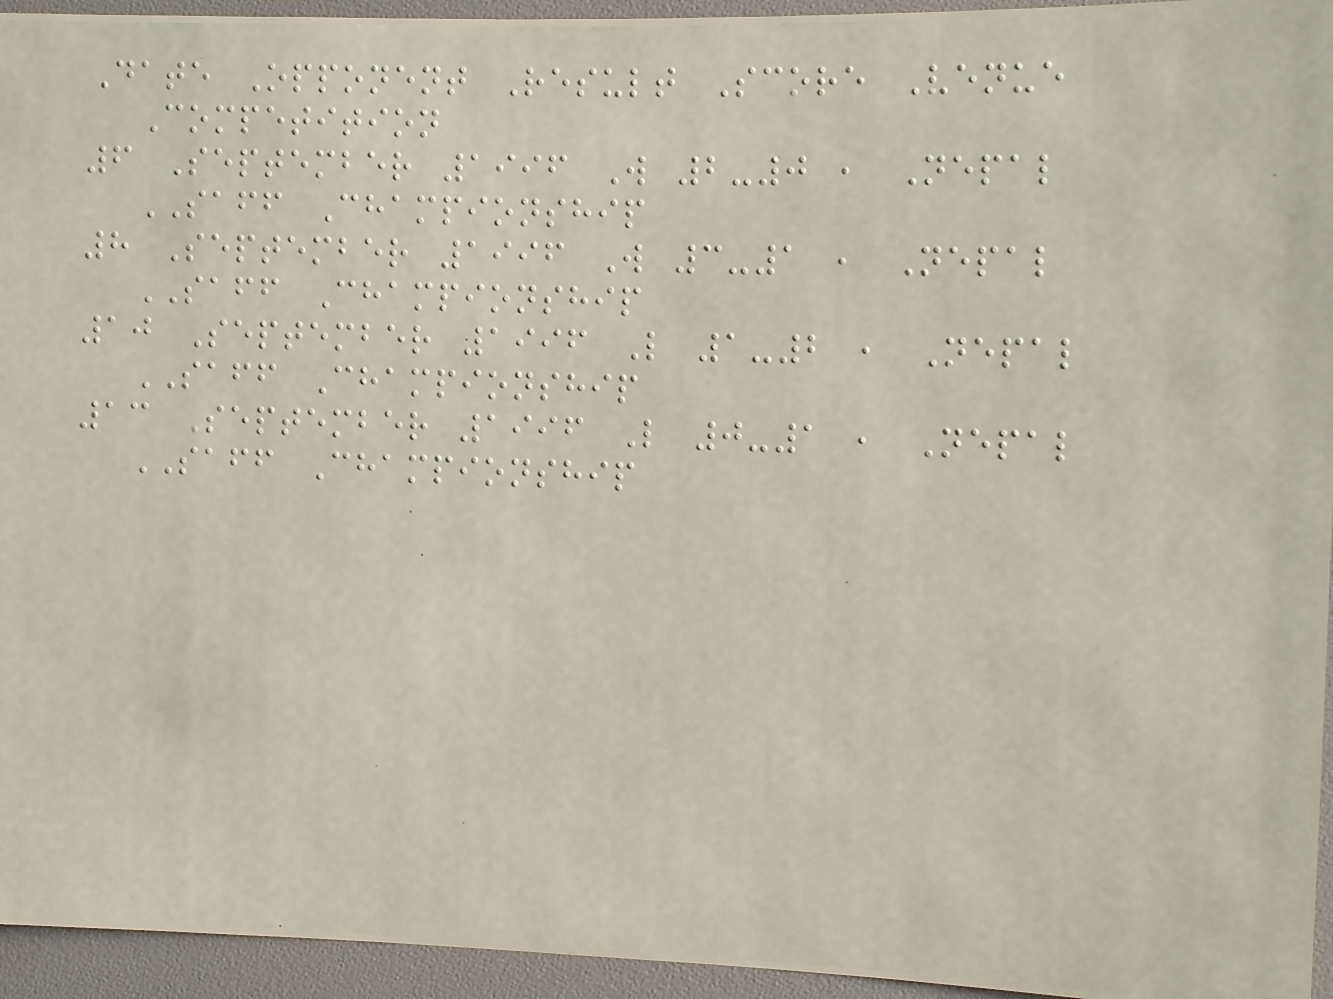Date Opponent Result Score Venue
Competition
6 September 1996 W 2-0 , Nepal
SAFF Championship
8 September 1996 W 3-1 , Nepal
SAFF Championship
10 September 1996 L 1-2 , Nepal
SAFF Championship
13 September 1996 L 0-1 , Nepal
SAFF Championship
